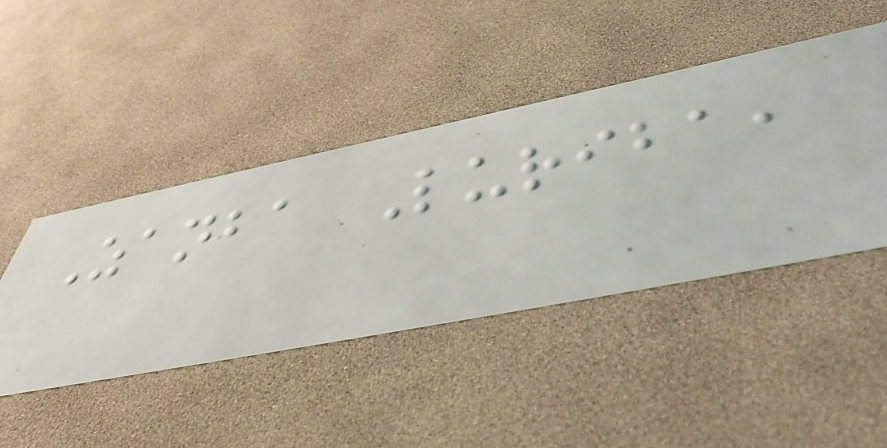Zanba Luriba,
